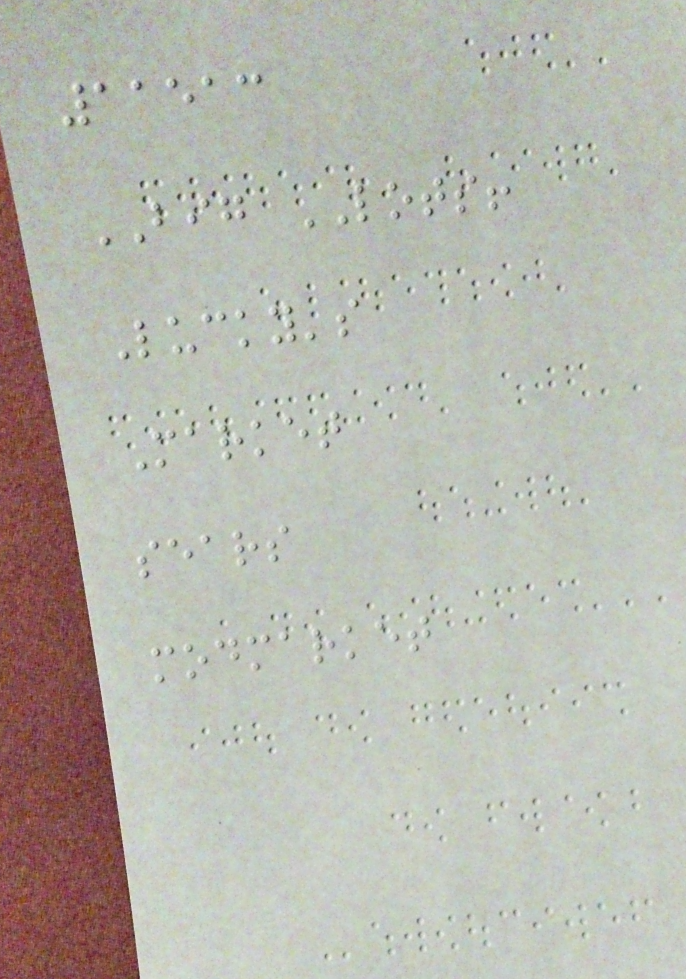11513
BIG LOTS!
Lucky's
Market
sears
modmarket
